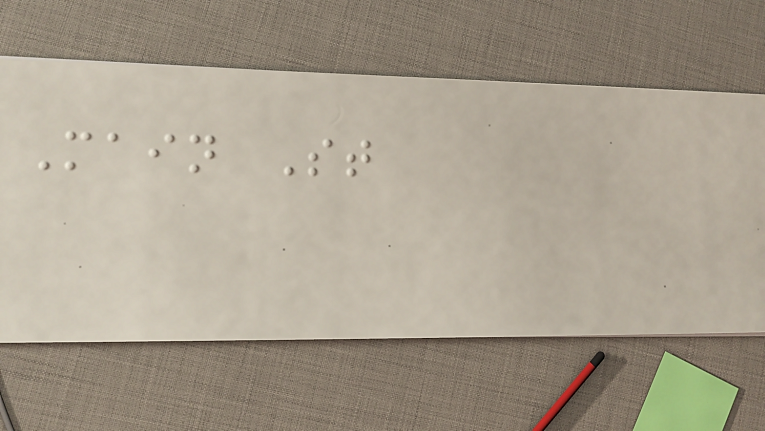Main St
